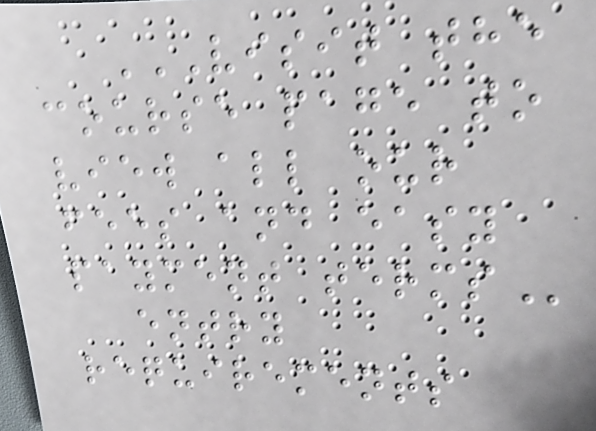VISIT THE
COURSE PAGE TO
VIEW ALL OUR
FEES AND EASY
PAYMENT TERMS
entry
requirements
